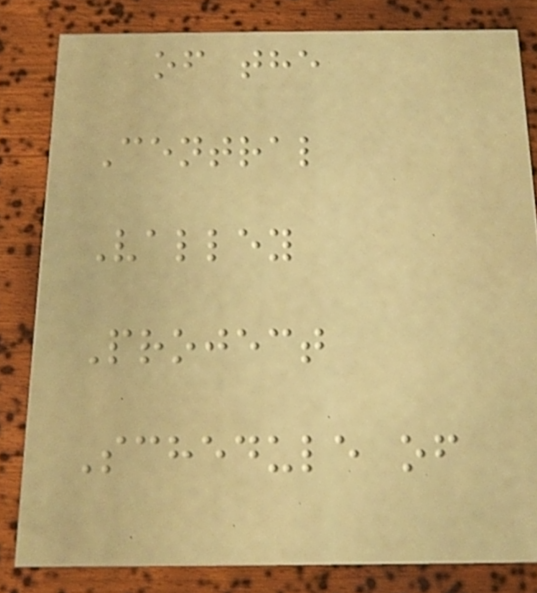of the
Central
Valley
Project
Schedule of
